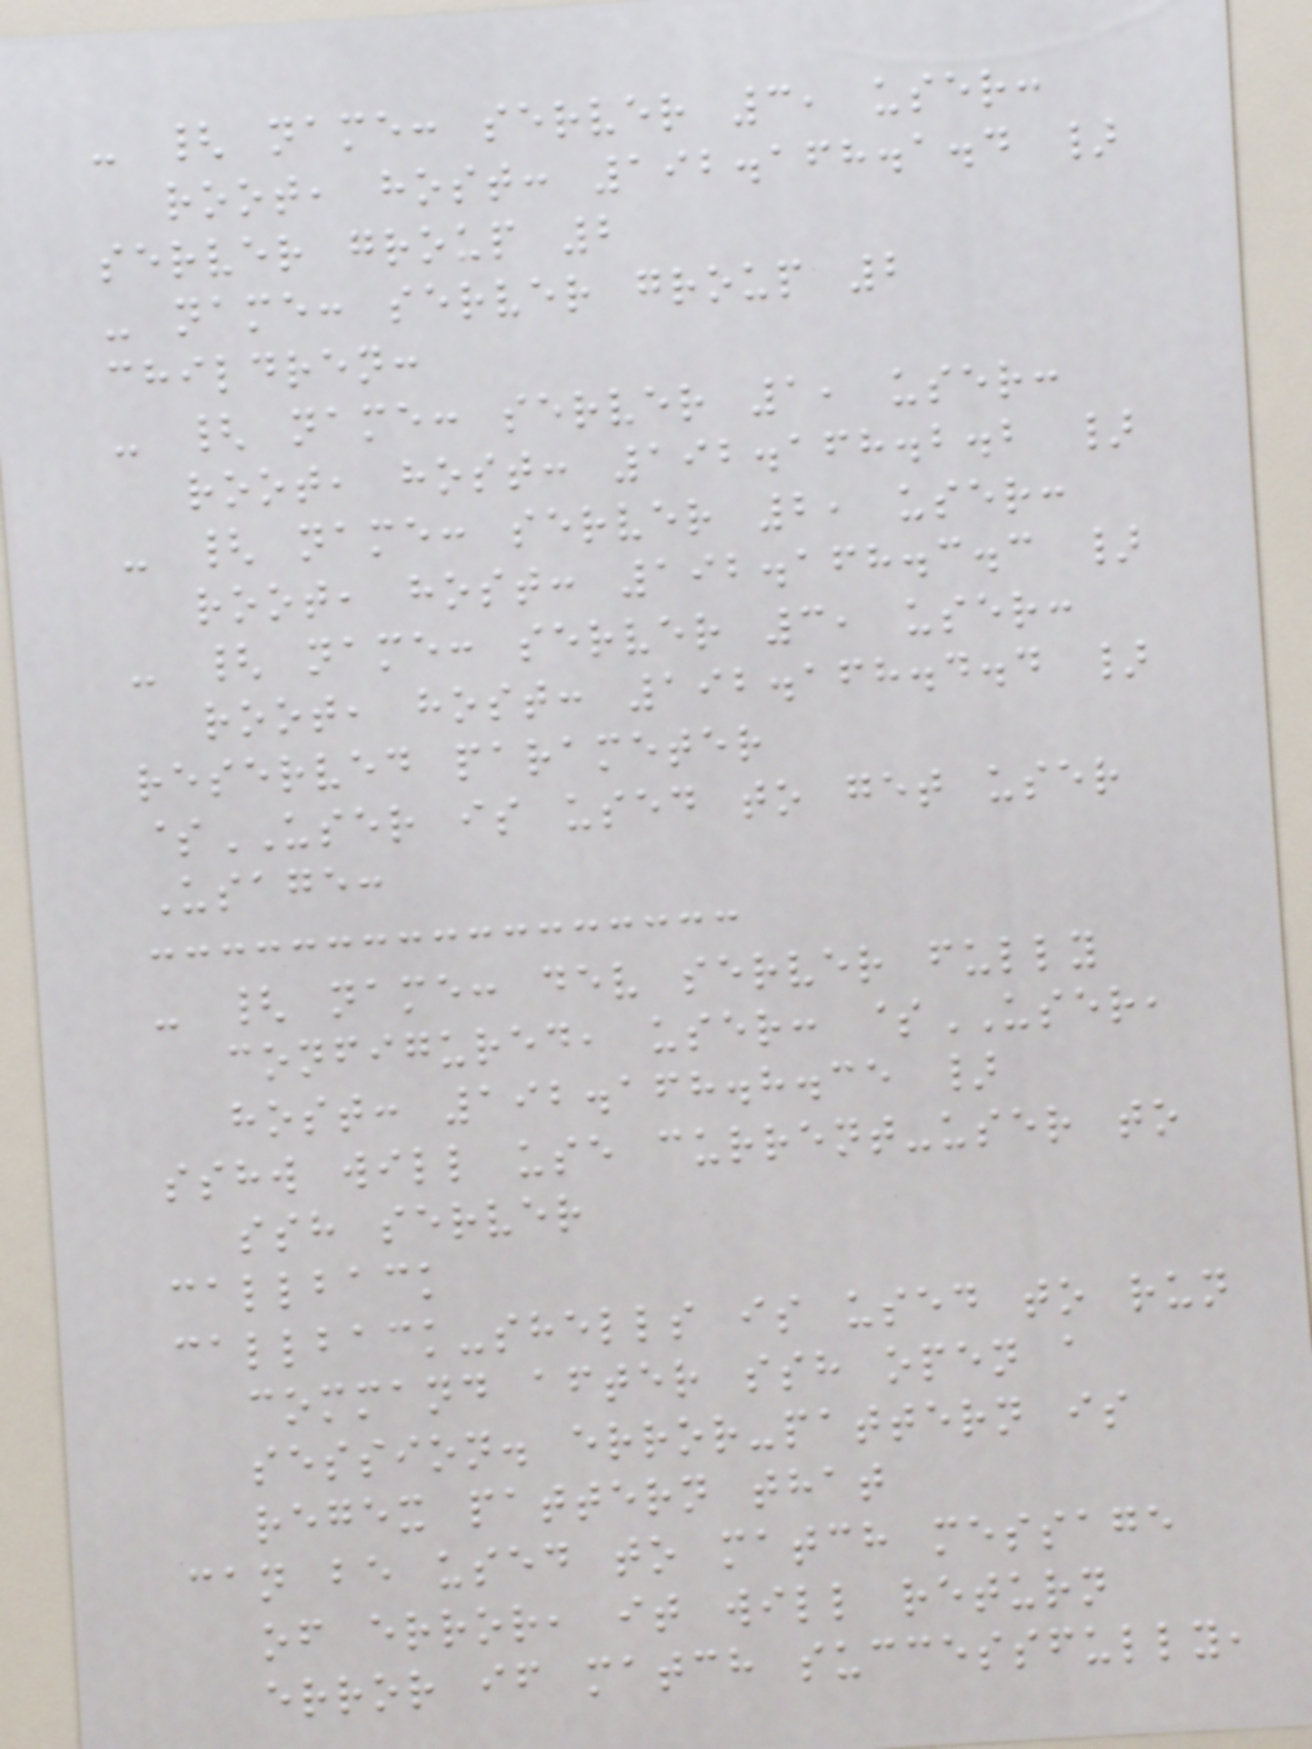- { name: server 3, user:
root, host: 192.168.1.4 }
server group 2
- name: server group 2
children:
- { name: server 1, user:
root, host: 192.168.2.2 }
- { name: server 2, user:
root, host: 192.168.3.3 }
- { name: server 3, user:
root, host: 192.168.4.4 }
reserved parameter
$USER is used to get user
Usage:
- { name: dev server fully
configured, user: $USER,
host: 192.168.8.35 }
sshw will use current-user to
ssh server
callback
callback-shells is used to run
command after ssh open a
session. error-pattern is
regex pattern that
can be used to match message
of error, it will return
error if match successfully,
